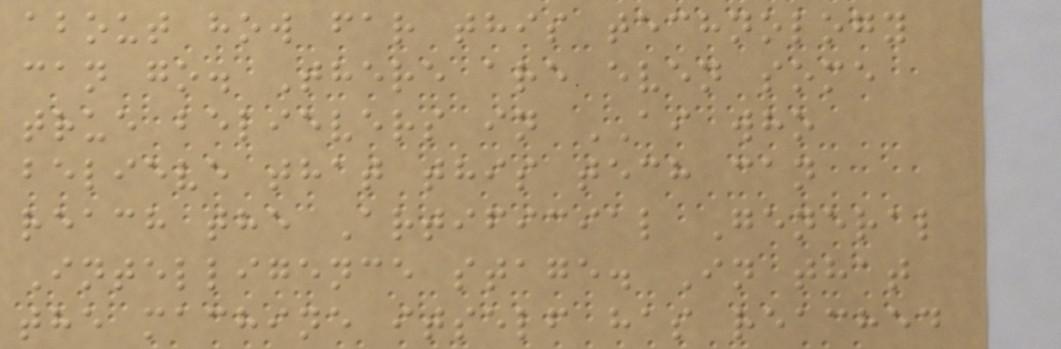about how far this technology
can go. There are even some
true believers in AI who
believe that this tech can
reach the Artificial General
Intelligence stage. In that
the machine itself has reached
